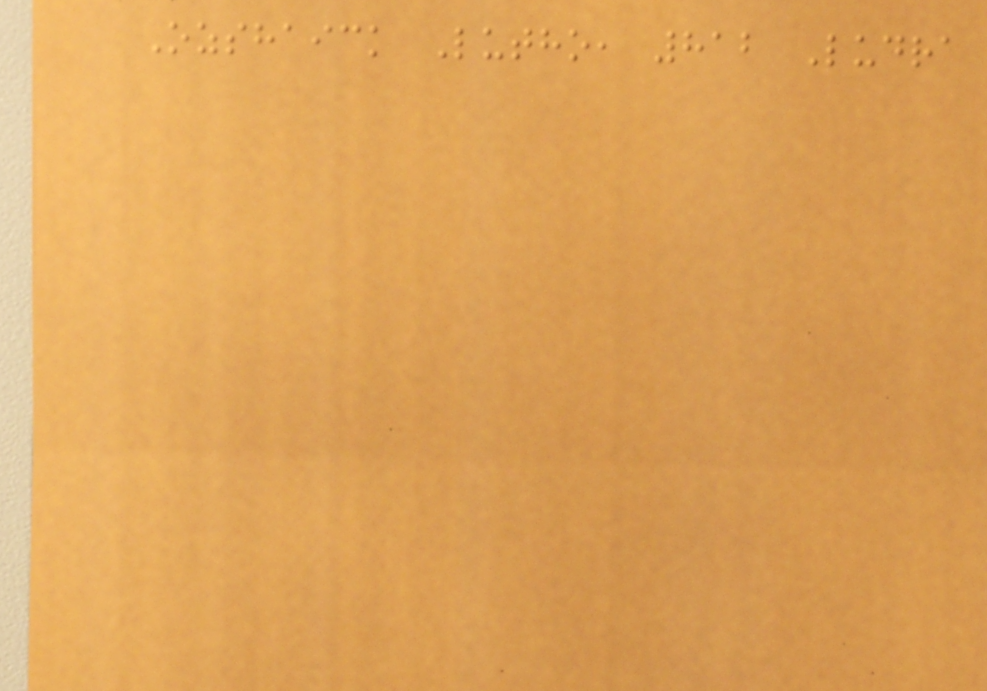Ozshaick Lutho, 812 Ludra
